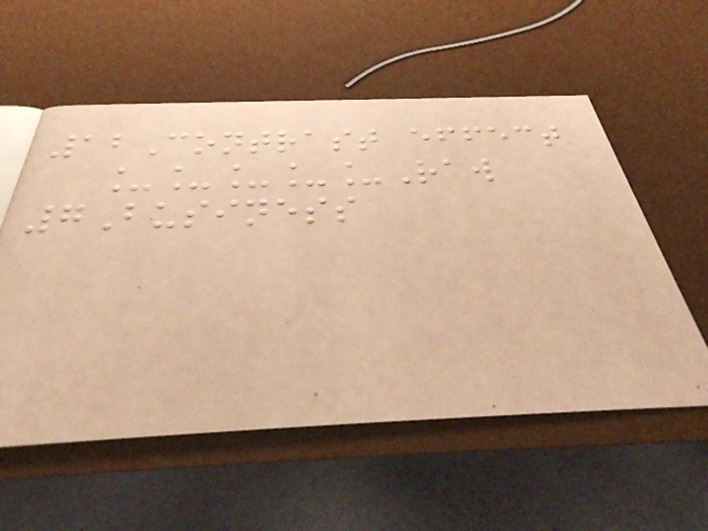12Contrast effect
_____Raw
7Business
